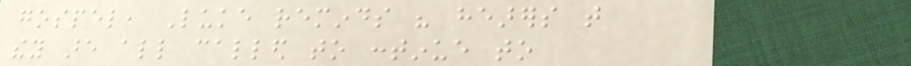gospel, Luke reminds his hearers that
they are all called to continue to
